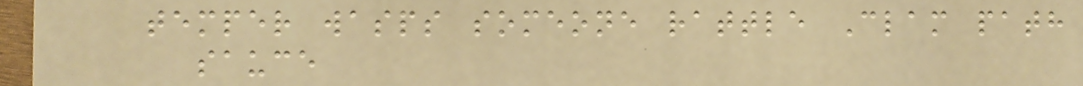temper wasps someone rattle Clam path
sauce
